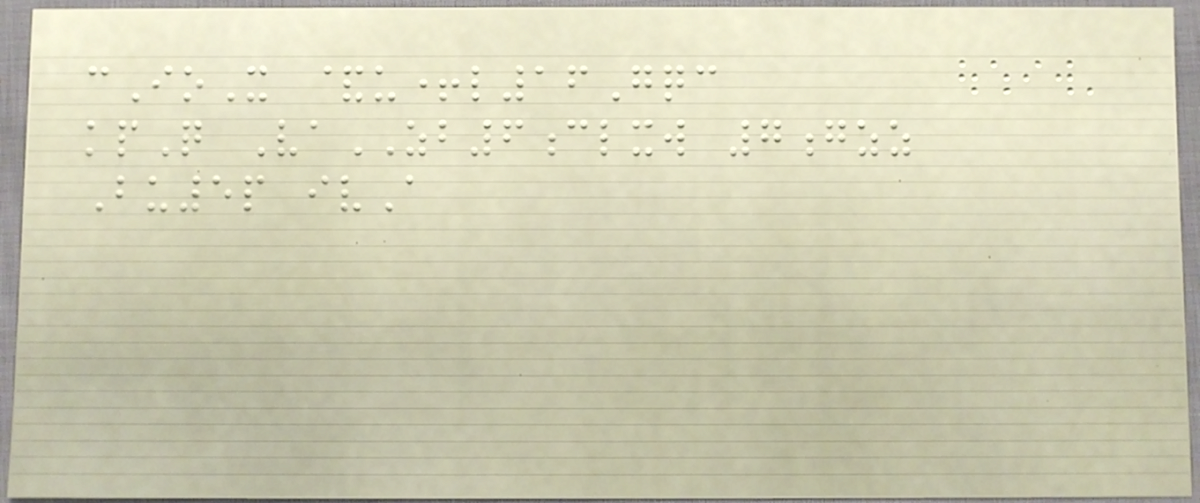cIoX &u+l16Gqc
kpQ VaZB6clxw 7gzz
Bu5p ivA
